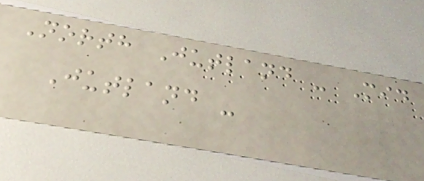North Jutland - Mid
Jutland -
